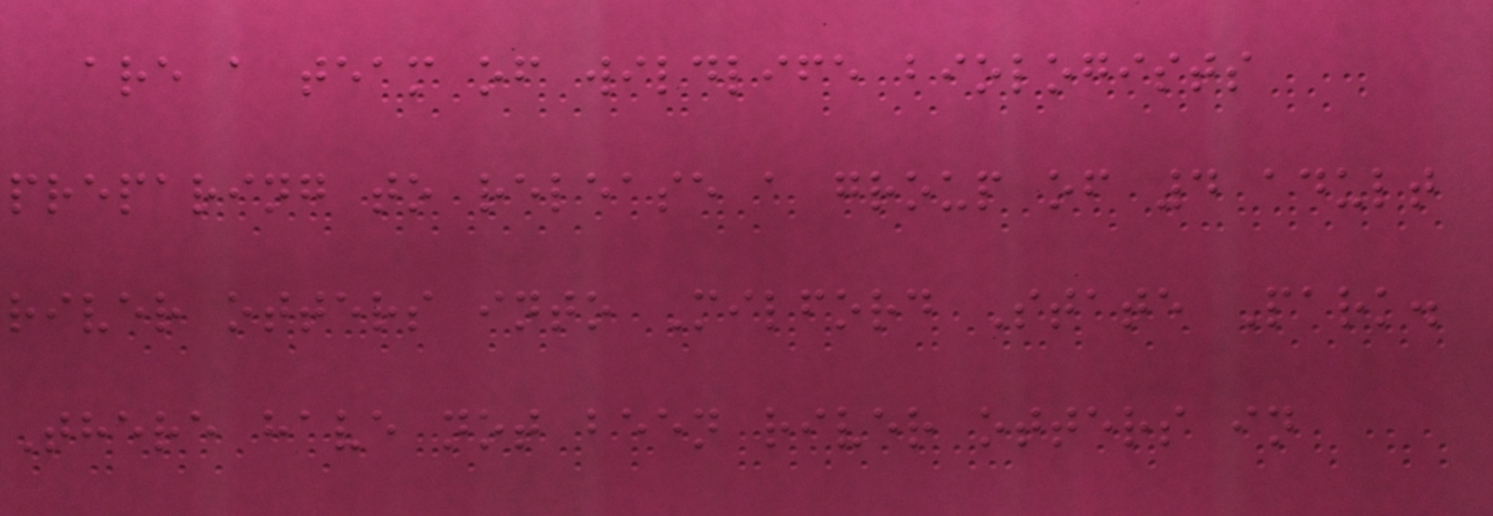are a team of wildlife biologists
preparing to release a group of 4 adult
river otters into Milford State Park.
There have not been river otters in
